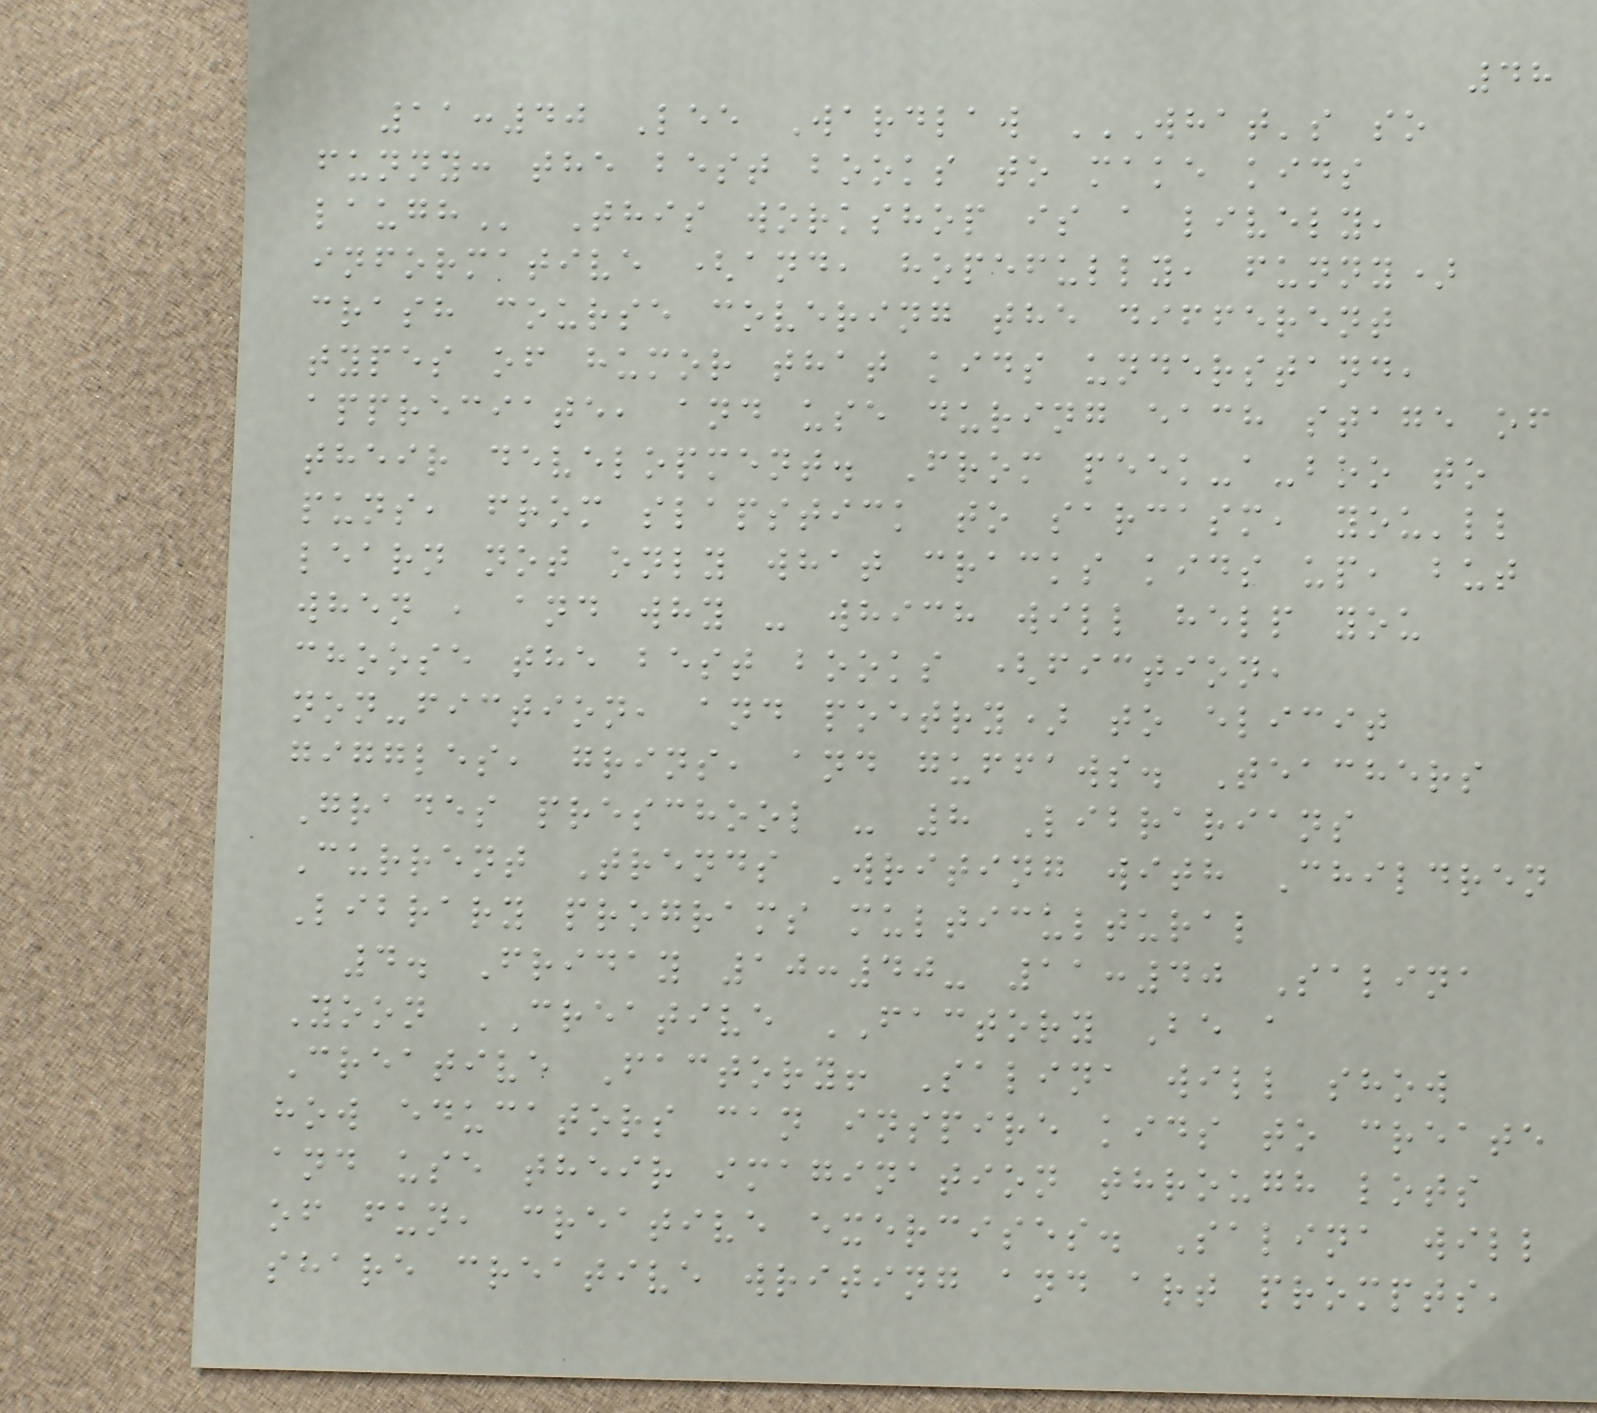48
11:40 Lee Wardlaw WHAT'S SO
FUNNY: THE BEST BOOKS TO MAKE KIDS
LAUGH This workshop is a lively,
informative (and, hopefully, funny)
crash course covering the different
types of humor that kids understand,
appreciate, and use during each stage of
their development. From peek-a-boo to
puns, from slapstick to sarcasm, you'll
learn not only what cracks kids up, but
when , and why - which will help you
choose the best books (fiction,
non-fiction, and poetry) to elicit
giggles, grins, and guffaws. Teachers
Grades preschool - 8 Librarians
Current Trends Writing with Children
Library programs multicultural
4. Friday 10:40- 11:40 Salina
Yoon CREATIVE FACTORY Be a
Creative Factory! Salina will show
how educators can inspire kids to create
and use their imagination through lots
of fun, creative exercises. Salina will
share creative writing and art prompts,
